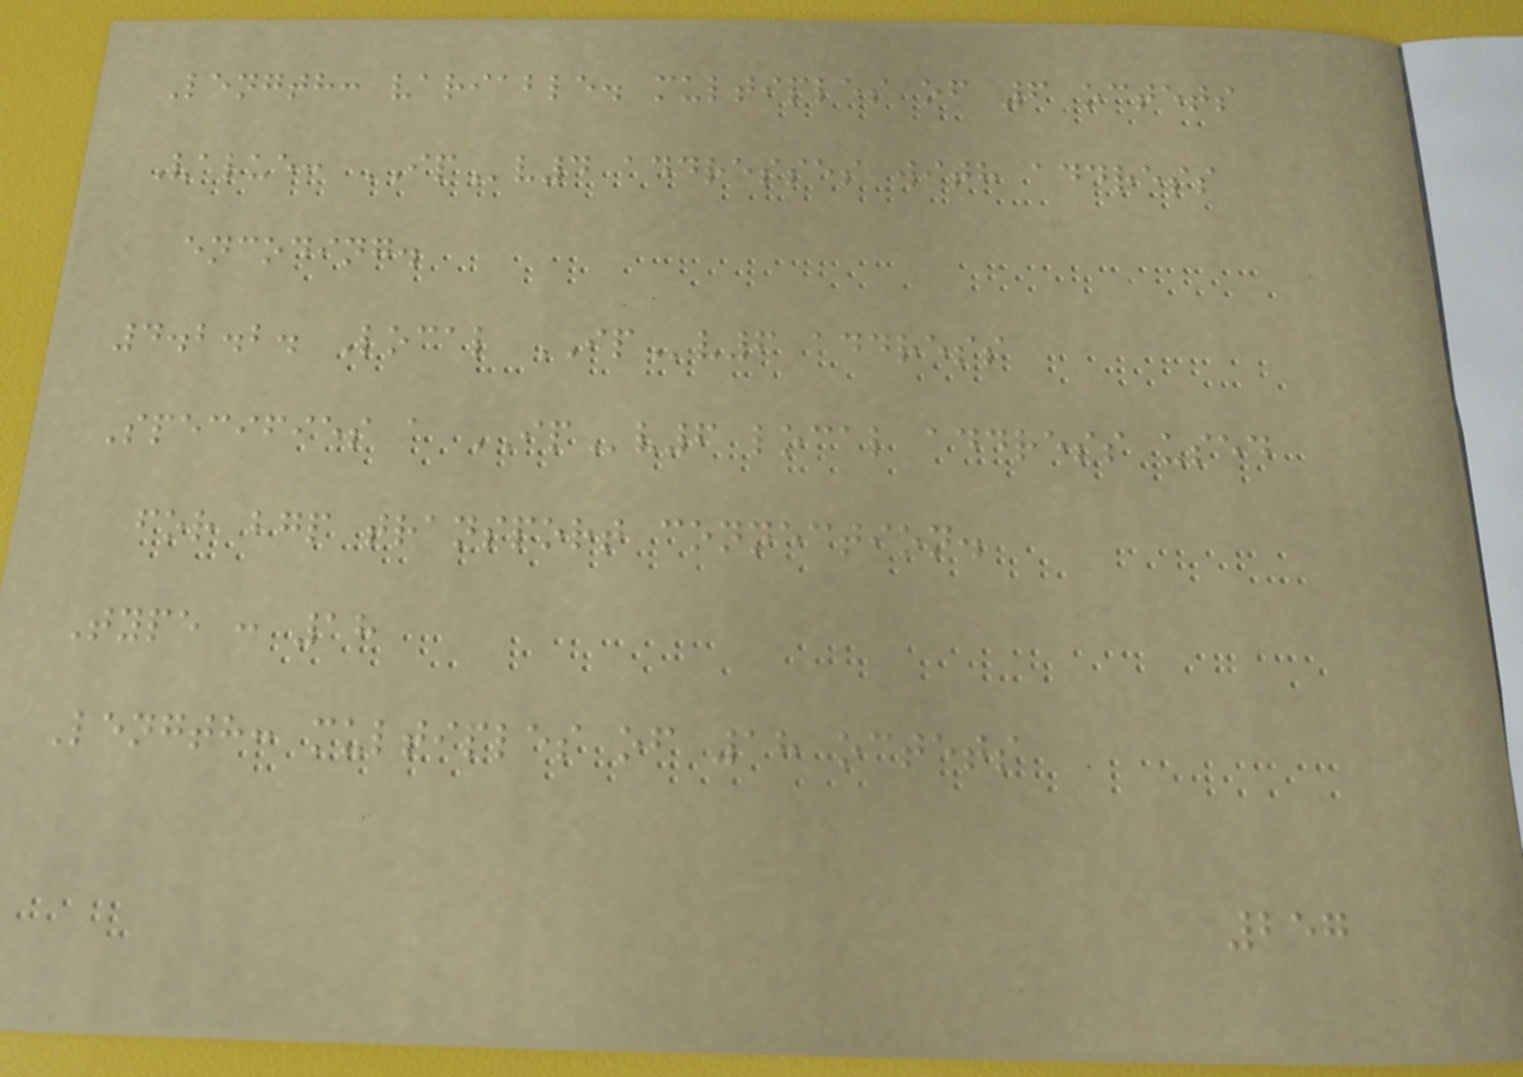Length: variable. multiples of 6 octets
Value: IPv4 addresses with address
encoding.
4.2.2. Local IPv6 address
Specifies a IPv6 local address used
for bgp transport connection.
Type : 18
Length: multiples of 18 octets
257
